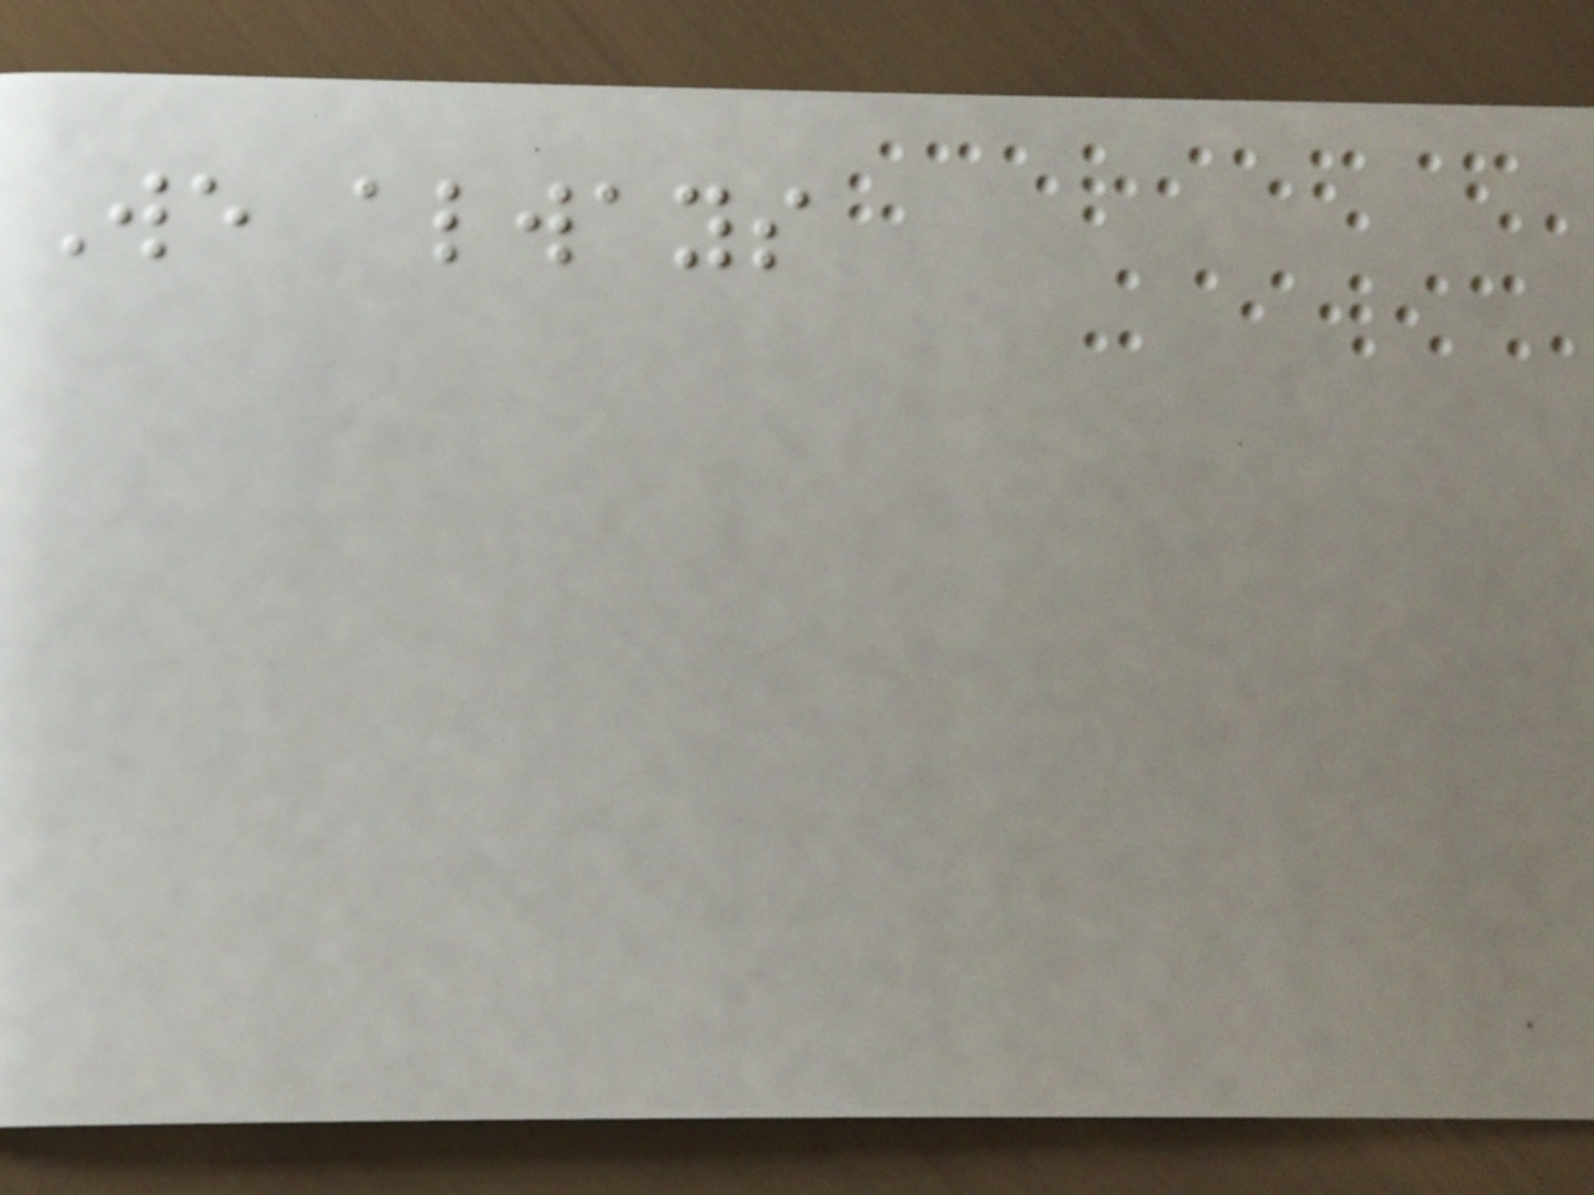We always
